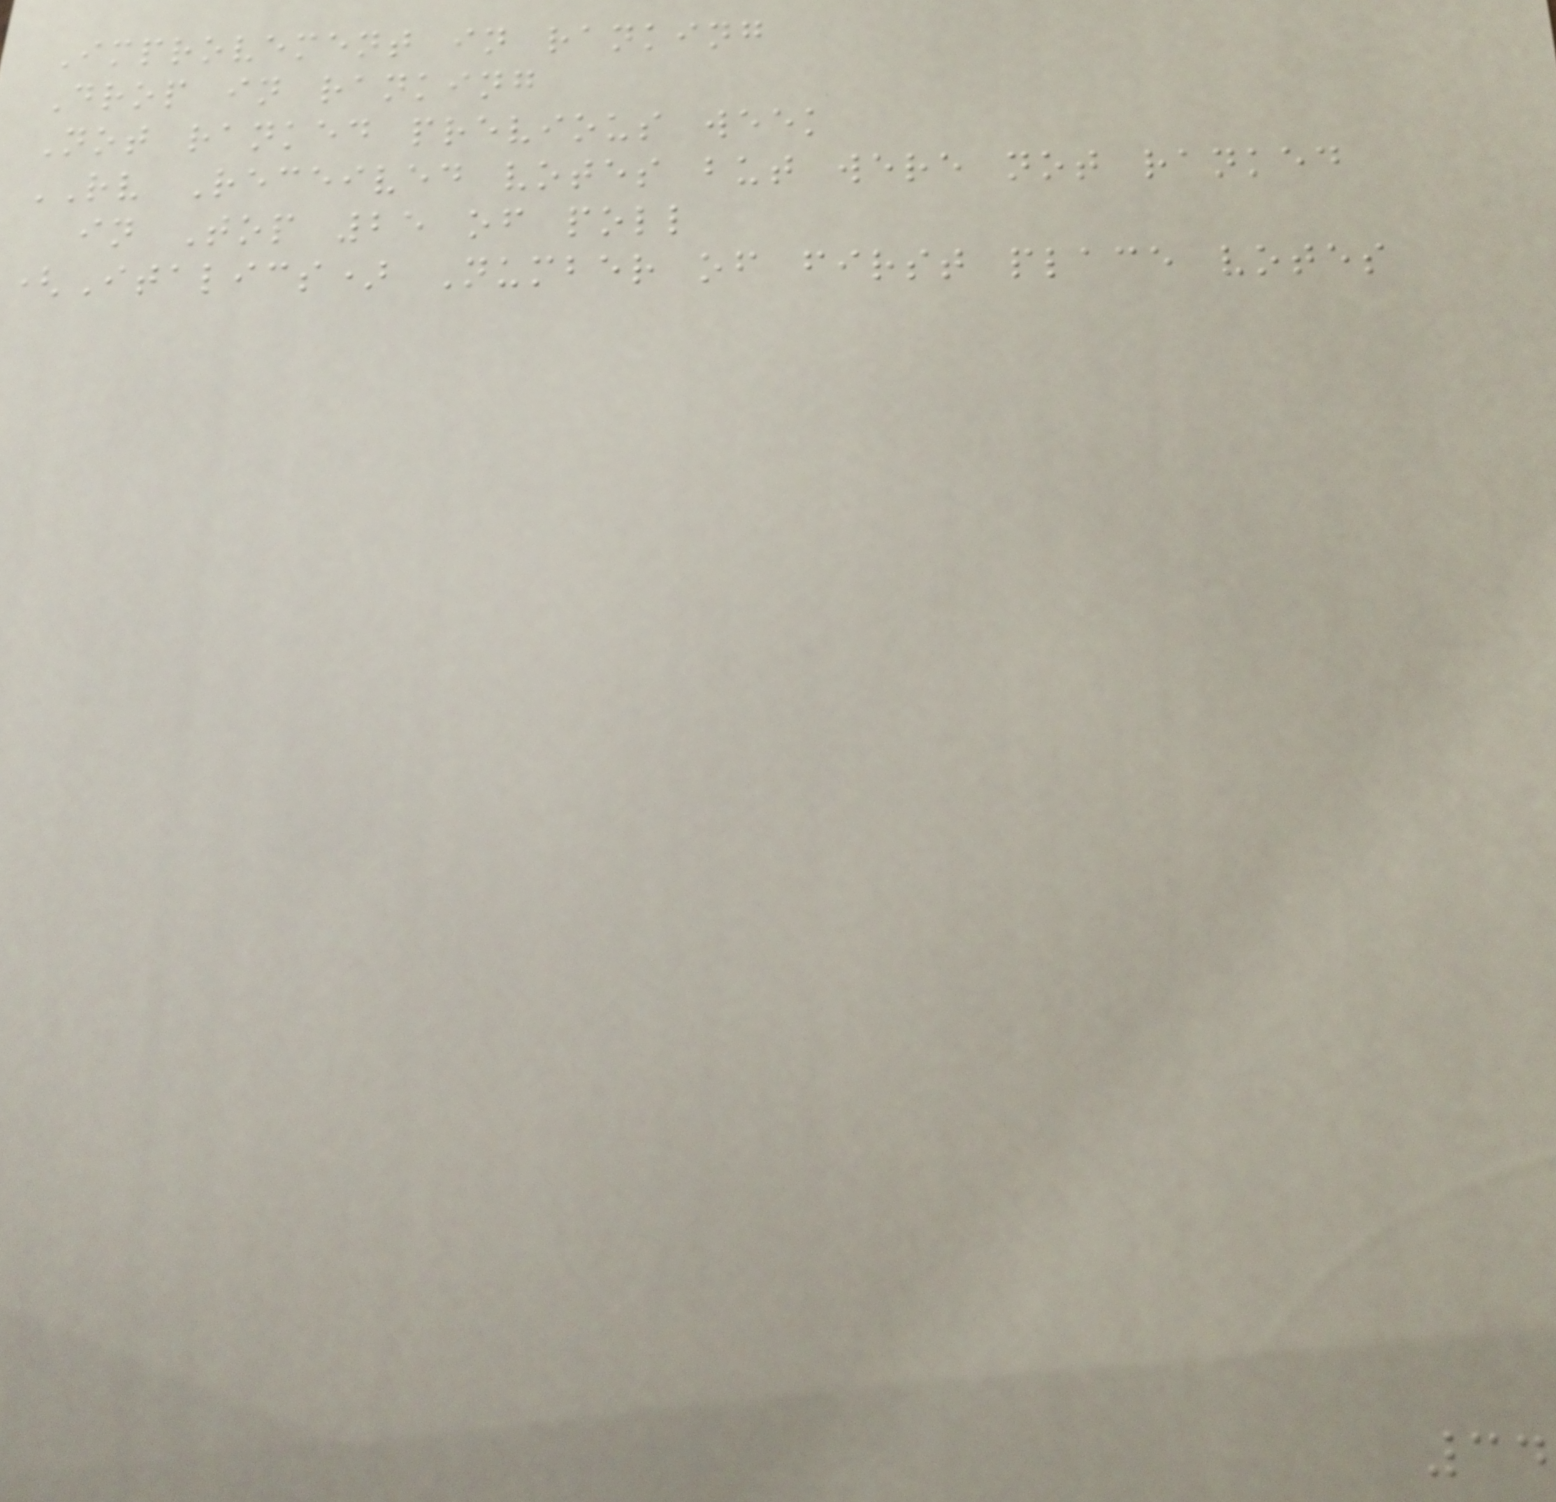Improvement in ranking
Drop in ranking
Not ranked previous week
RV Received votes but were not ranked
in Top 25 of poll
(Italics) Number of first place votes
34
